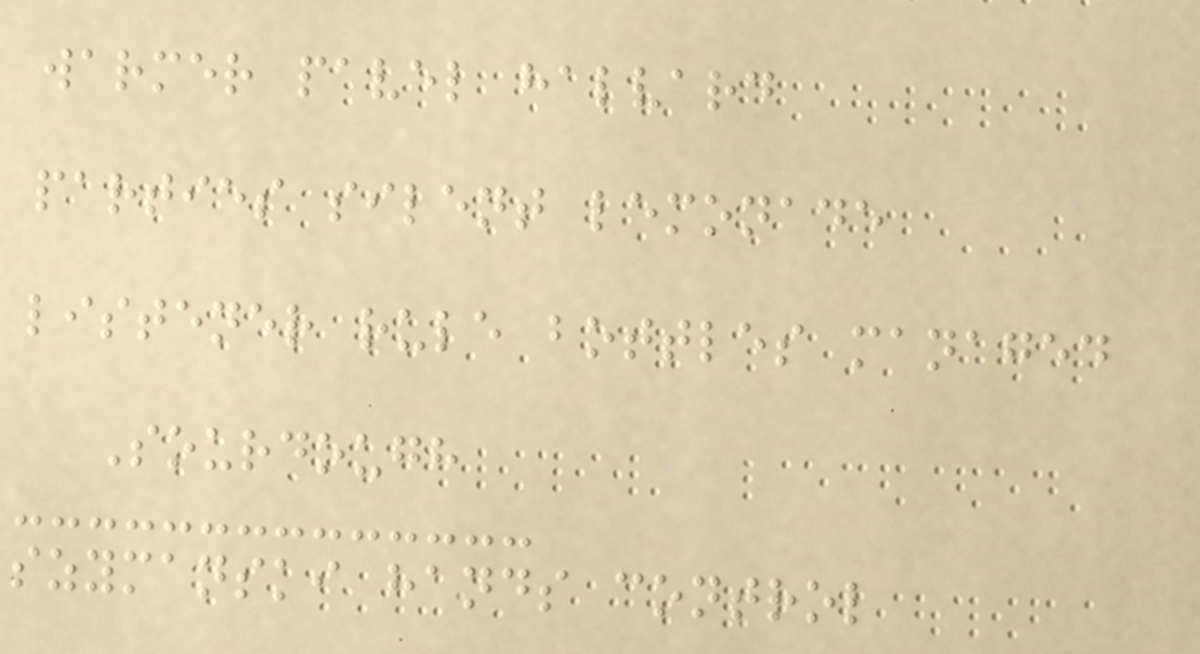warmer pavel halvard
parties silent lemonade
listener rule bottles managed
Sourdough
szymanski hands control
